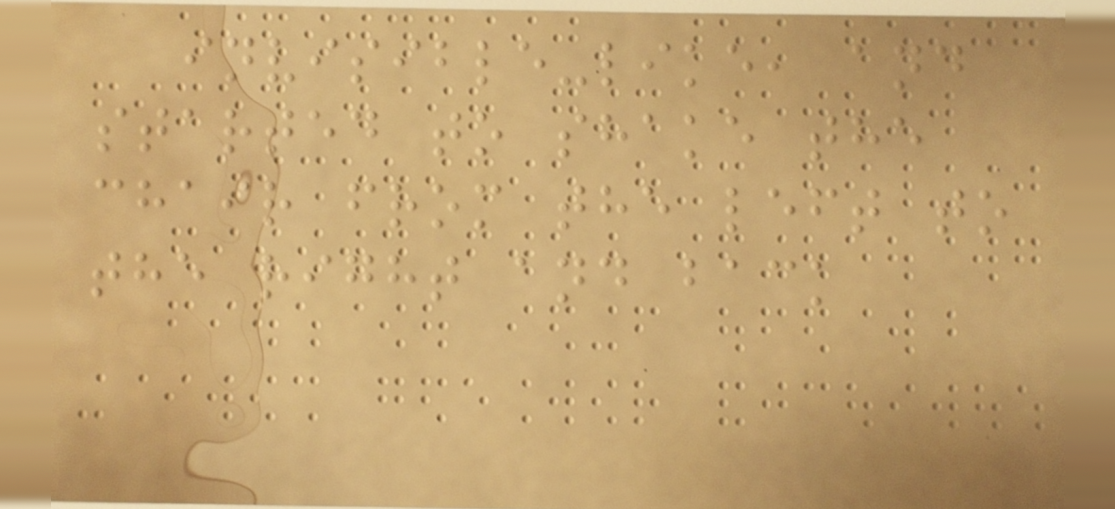invisible-like, and
started to shake the
chair from the left to
the right and back
